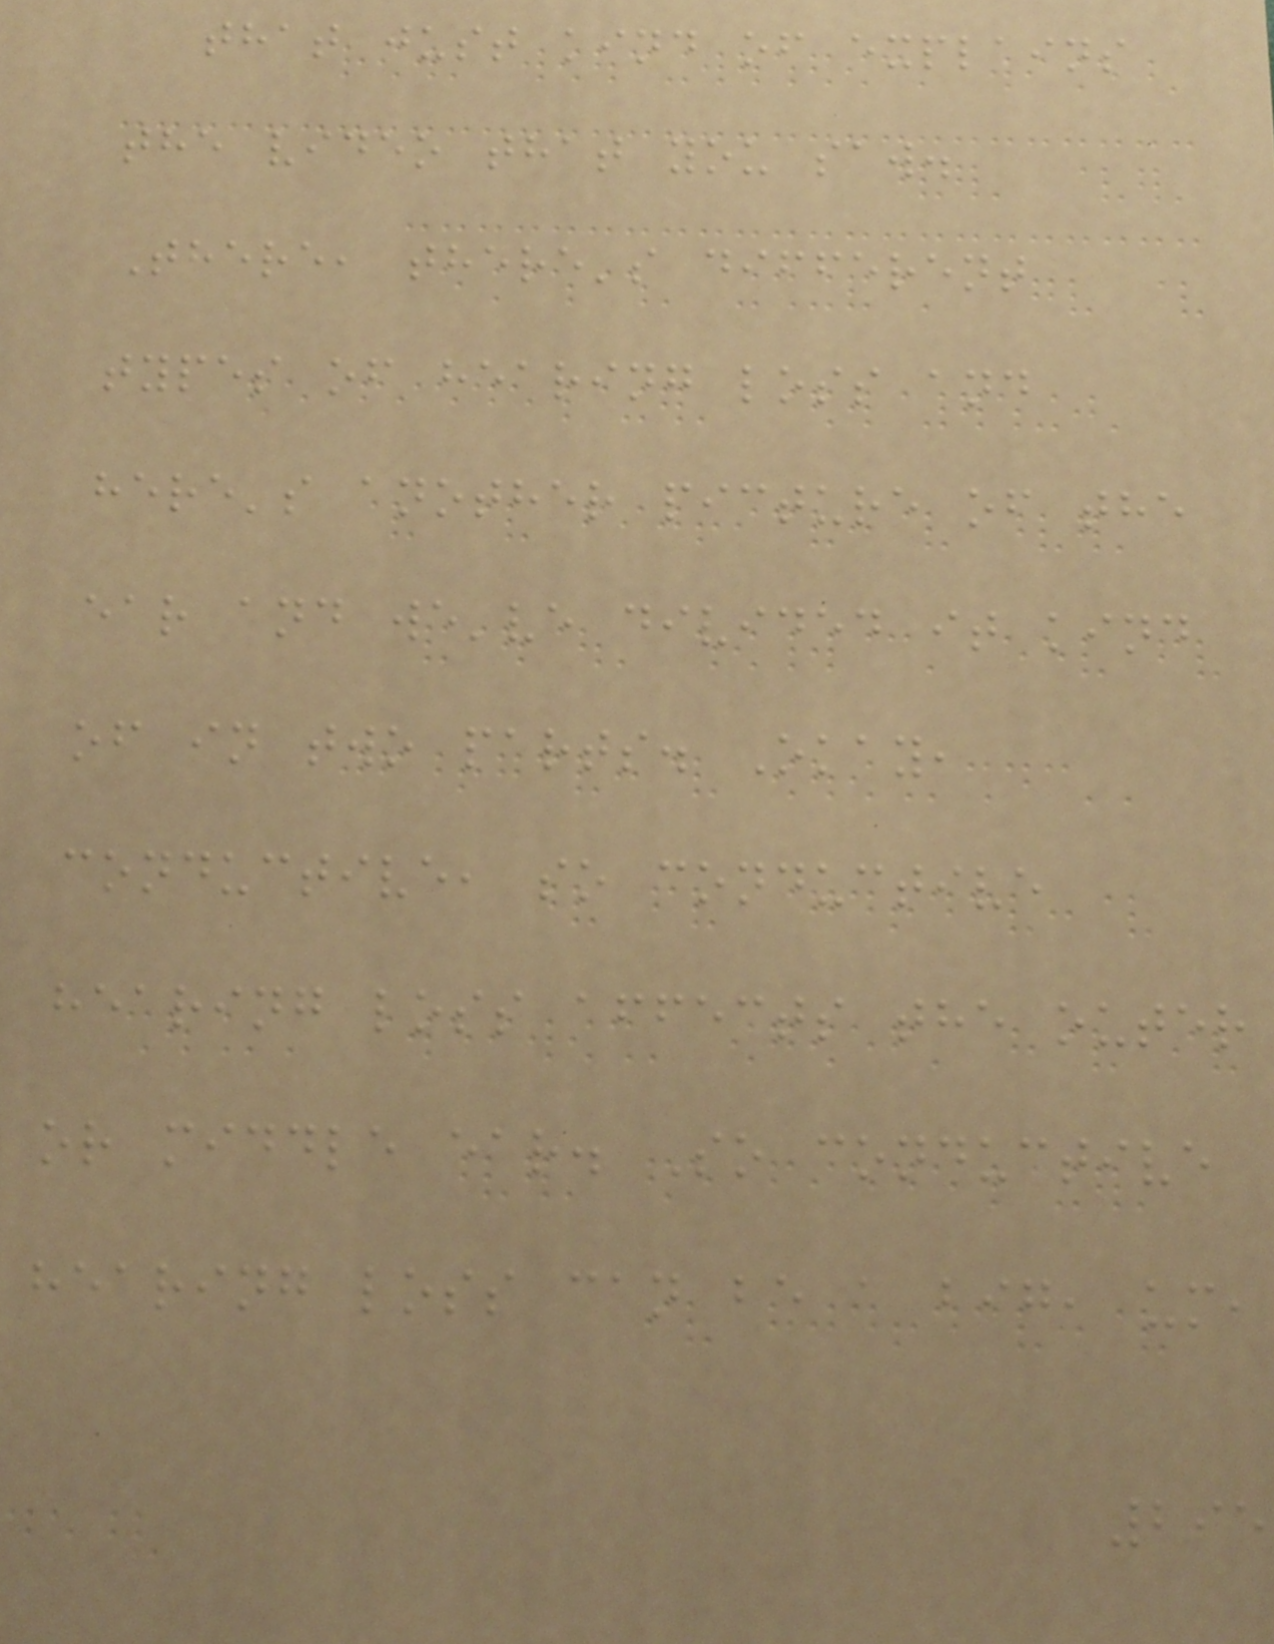that just kind of explains
the video that you saw.
There, there's different
types of hearing loss and
here's another picture of the
ear and we've divided it kind
of in two parts. Okay,
conductive, so conductive
hearing loss affects the outer
or middle ear. So conductive
hearing loss can be a big, um,
295
